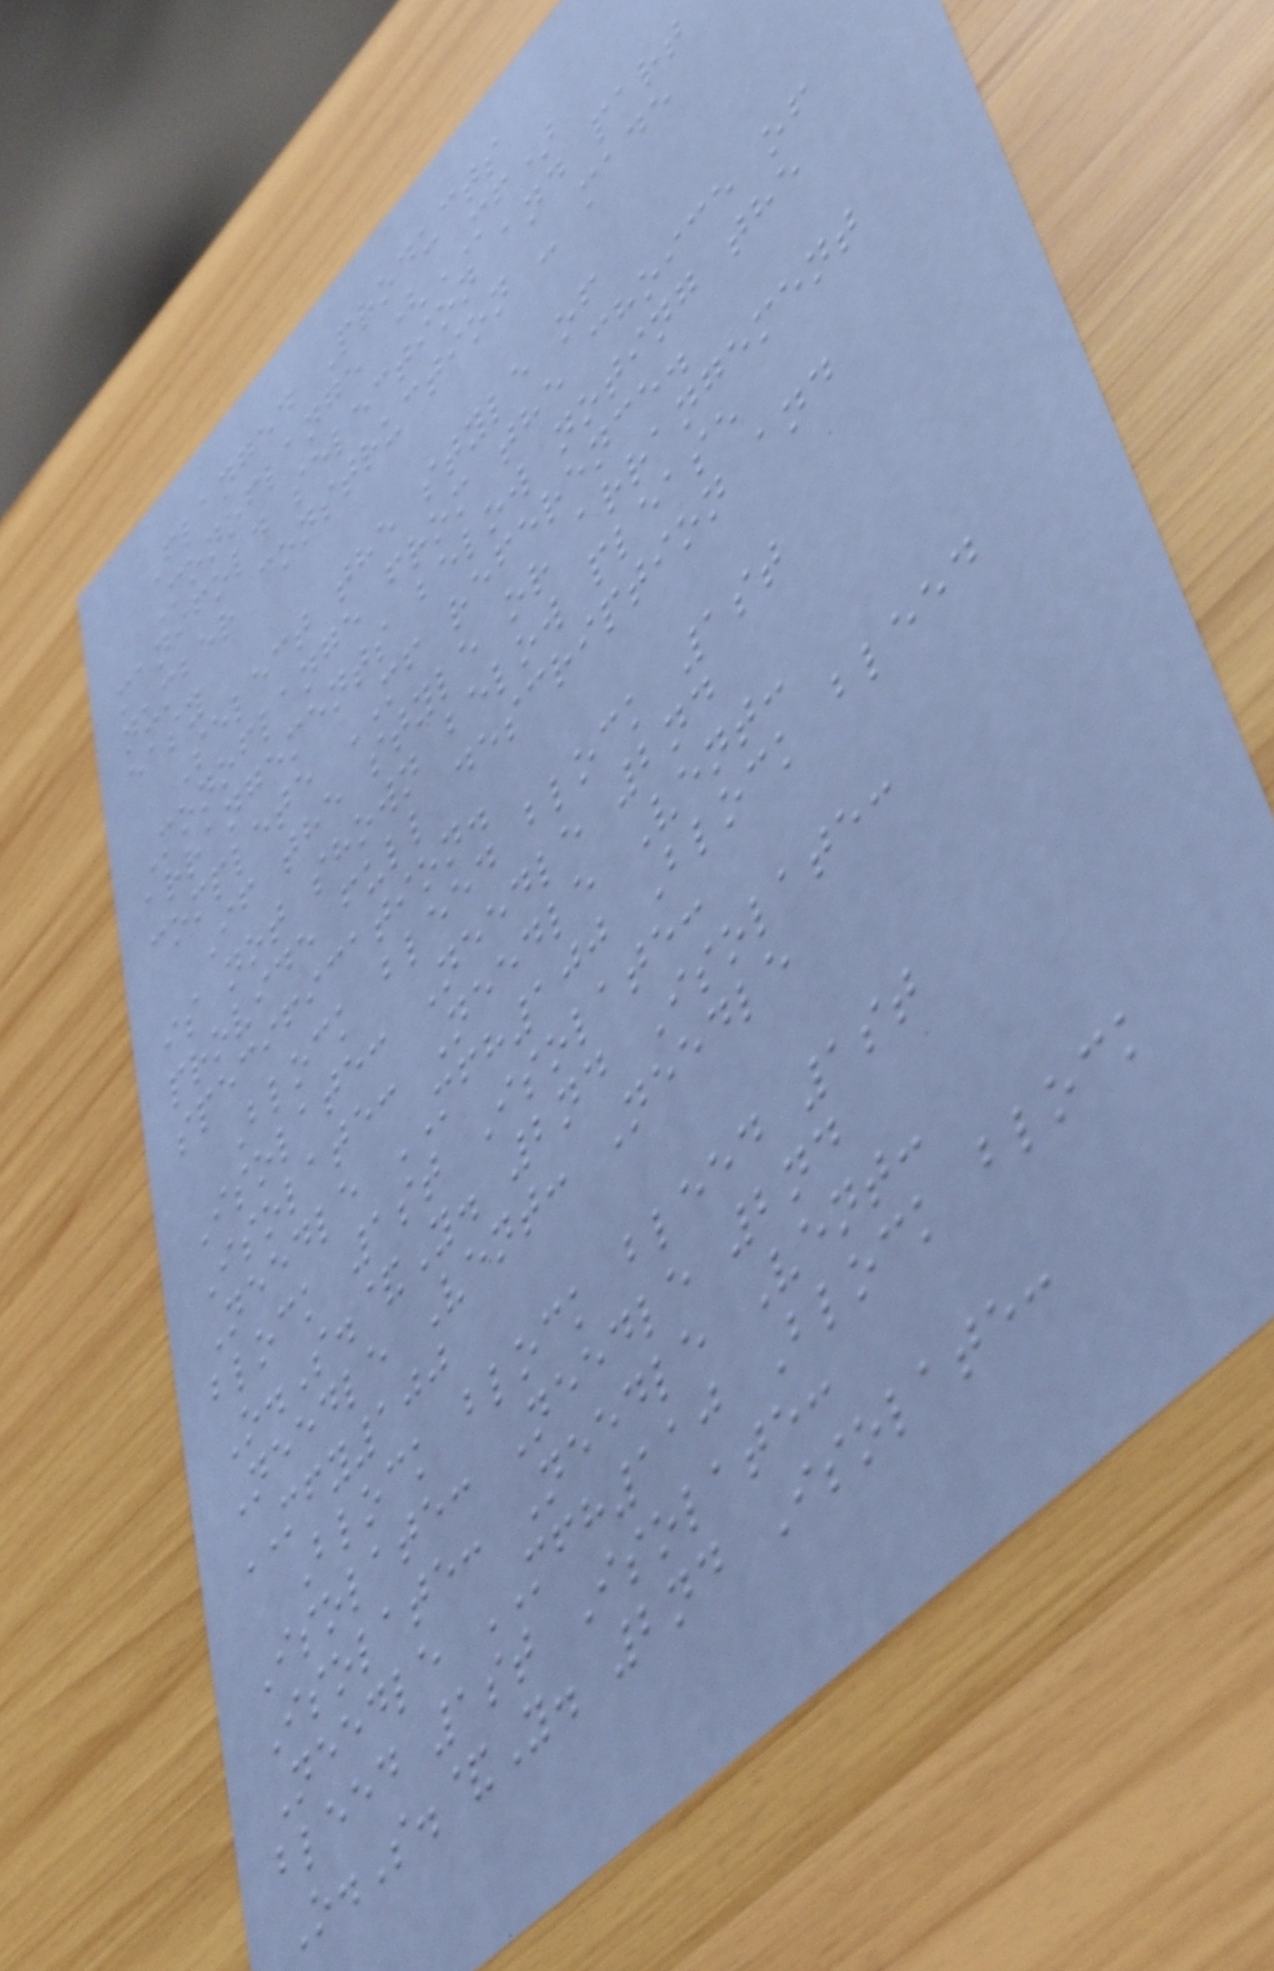Flanged Products
Monoflange (MF)
manifold selection and part
number construction - made
easy
Select the style of
Monoflange from the choice of
arrangements below noting the
complete MF reference.
If the style or arrangement
is not shown below please
provide full description and
specification.
Block bleed block 1st
Isolate: Needle 2nd
Isolate: Needle Vent:
Needle MFH100 Block bleed
block 1st Isolate:
O.S.&Y. 2nd Isolate:
Needle Vent: Needle
MFY100
Block block bleed 1st
Isolate: Needle 2nd
Isolate: Needle Vent:
Needle MFH110 Block block
bleed 1st Isolate:
O.S.&Y. 2nd Isolate:
